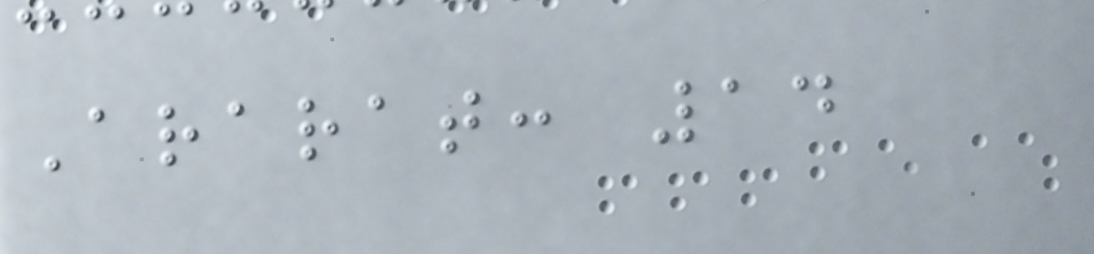Ararat: 14
